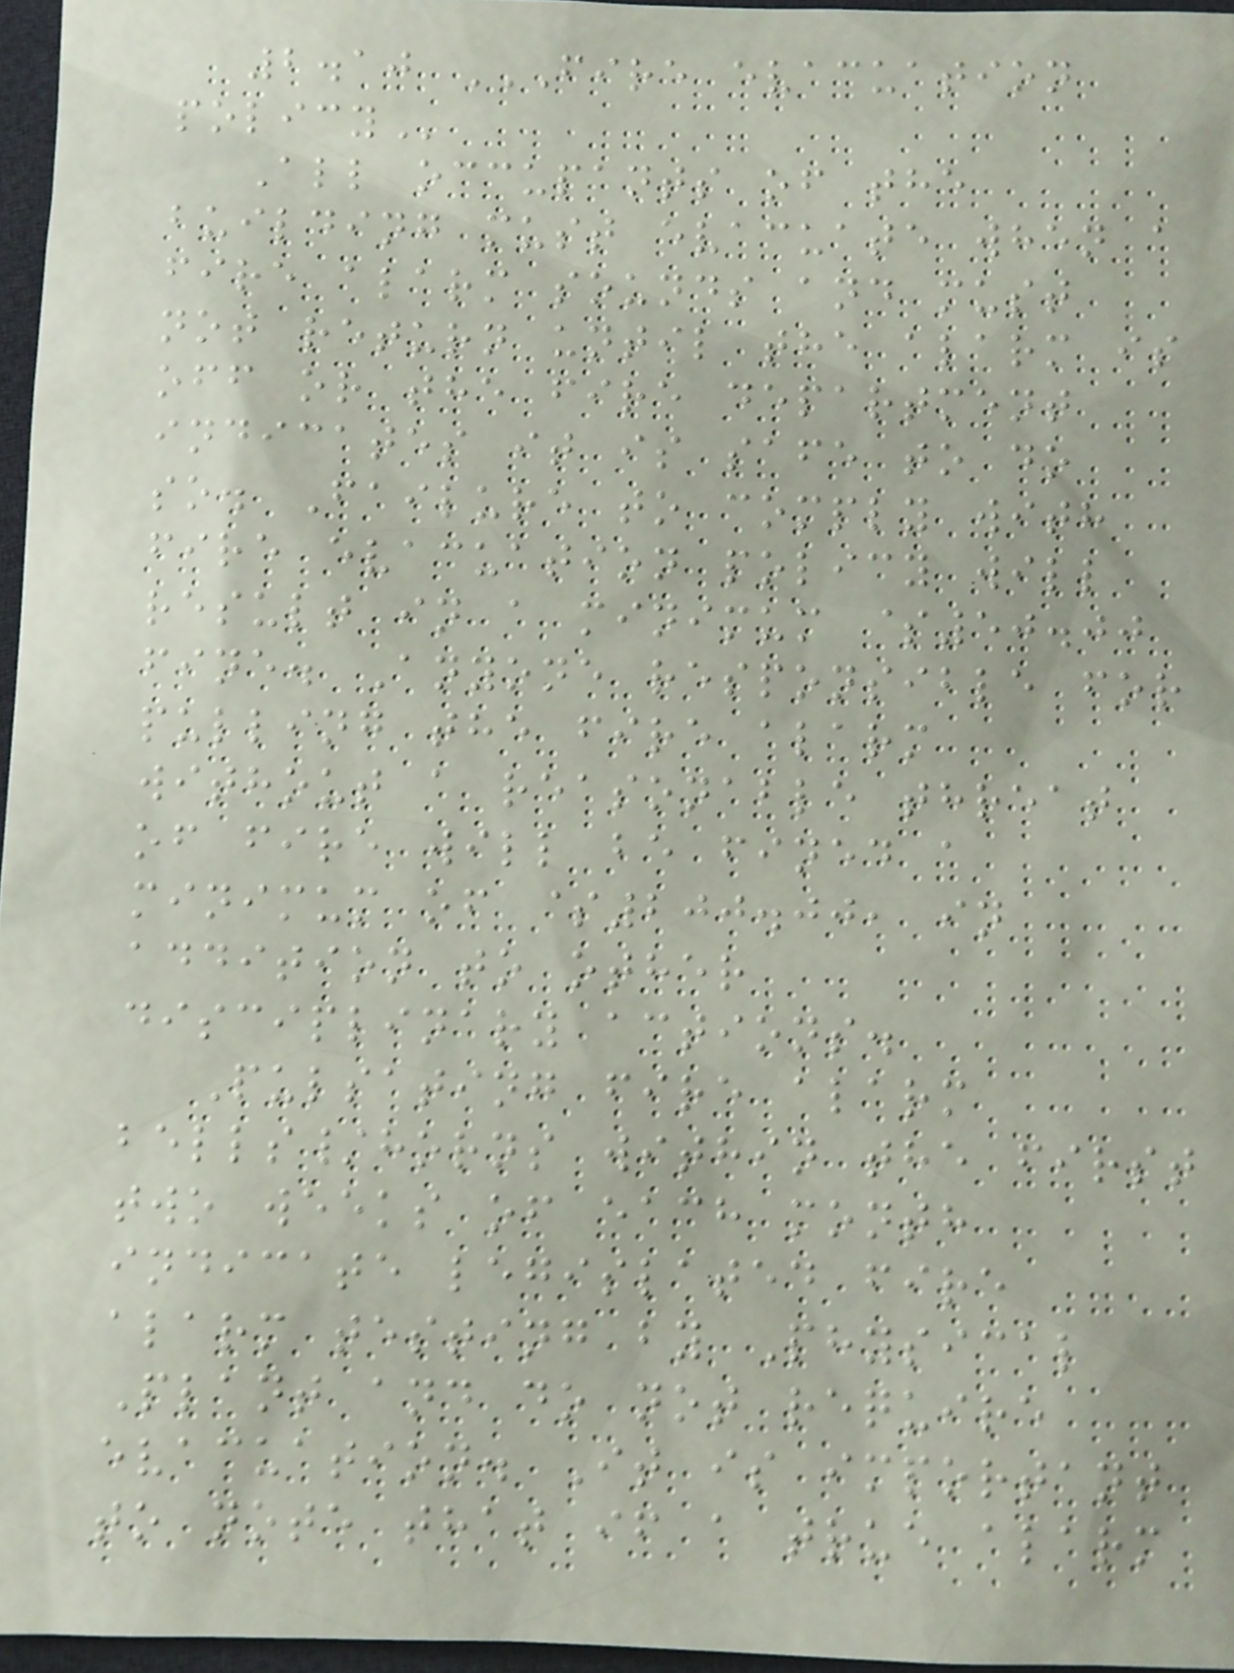2.10 FIRE EVACUATION
POLICY
All occupants of the
building must evacuate when a
fire alarm sounds and must
not return until the alarm is
off or the fire department
indicates it is safe to do
so. Failure to comply with
fire evacuation policy will
result in a minimum $50.00
fine. Anyone responsible for
pulling the fire alarm
without a reasonable threat
of fire will be fined a
minimum of $200.00, in
addition to other
disciplinary actions.
Pulsating fire alarm
bells/horns within the first
two weeks of each month
indicate legislated fire
alarm testing by Physical
Plant and do not require
evacuation. It is important
to note that if a true alarm
